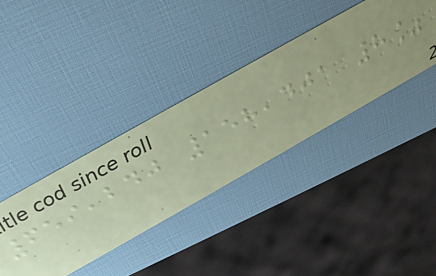659,240 158,401 8%
